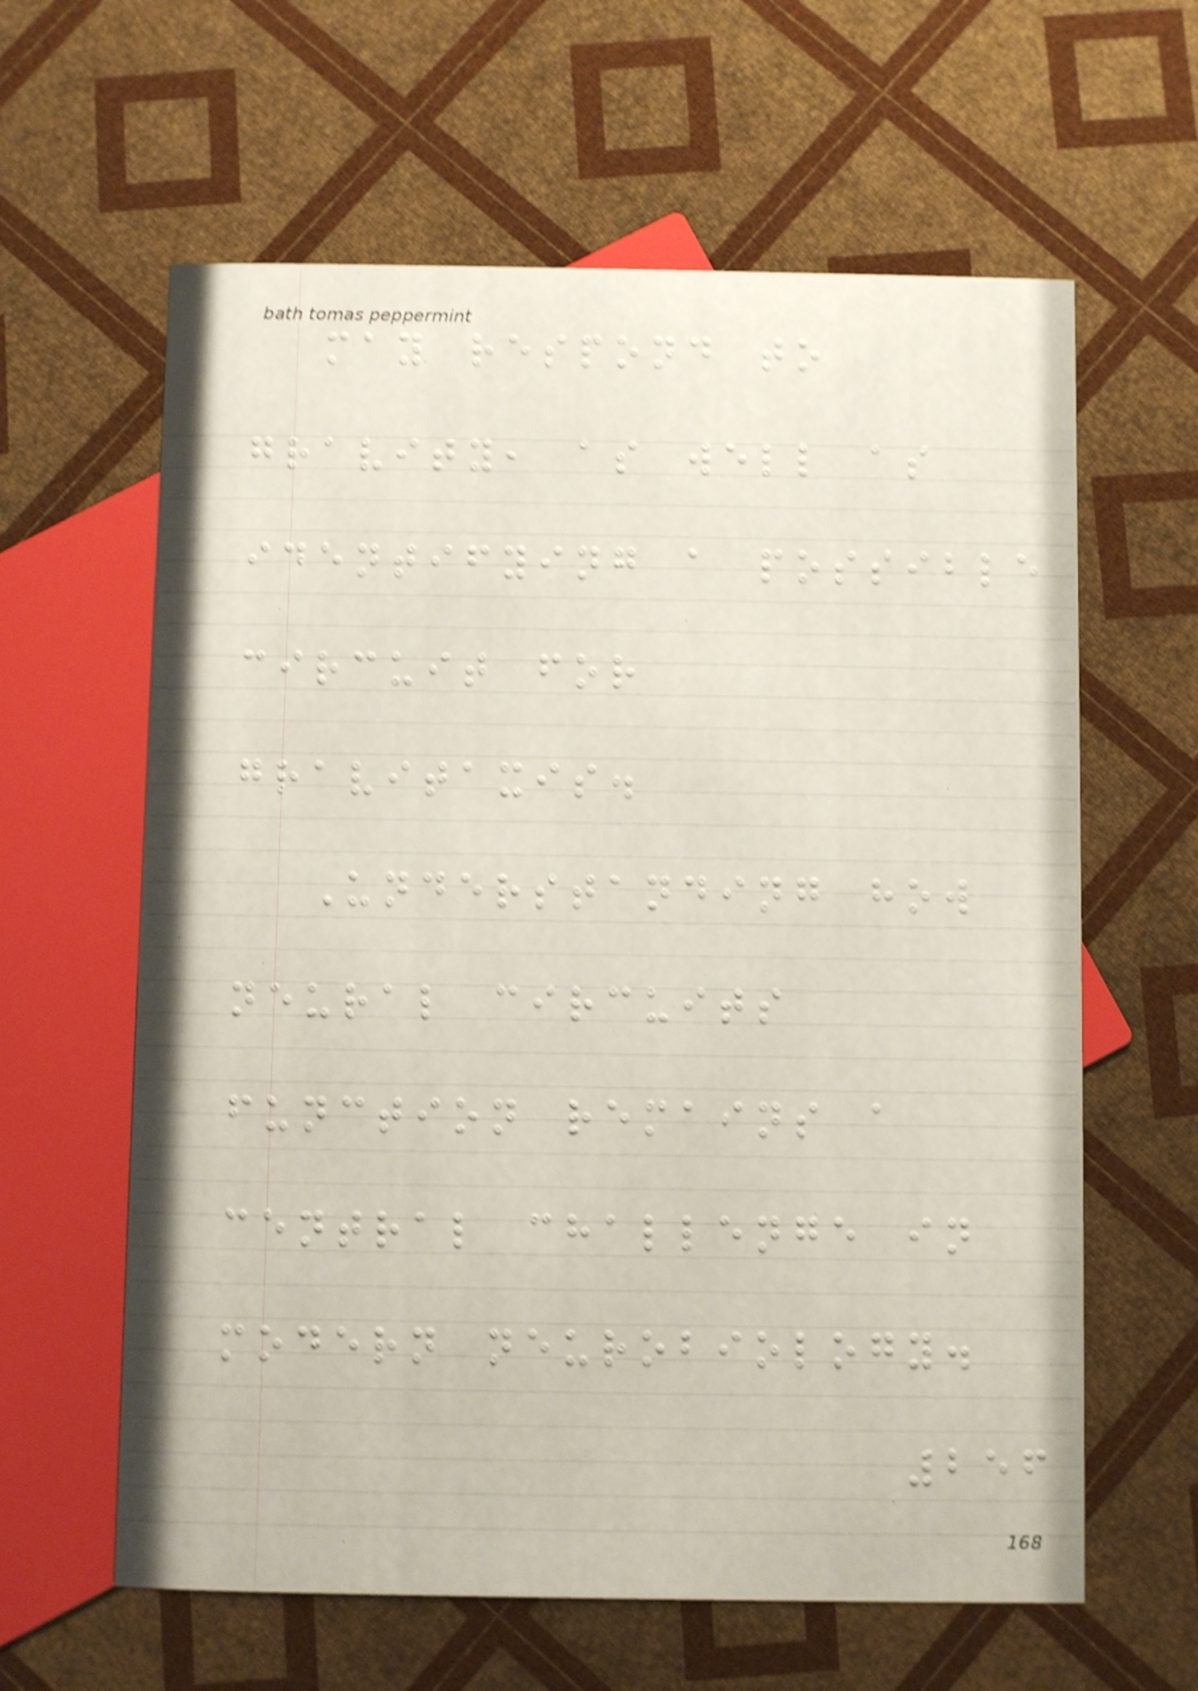may respond to
gravity, as well as
identifying a possible
circuit for
gravitaxis.
Understanding how
neural circuits
function remains a
central challenge in
modern neurobiology.
256
